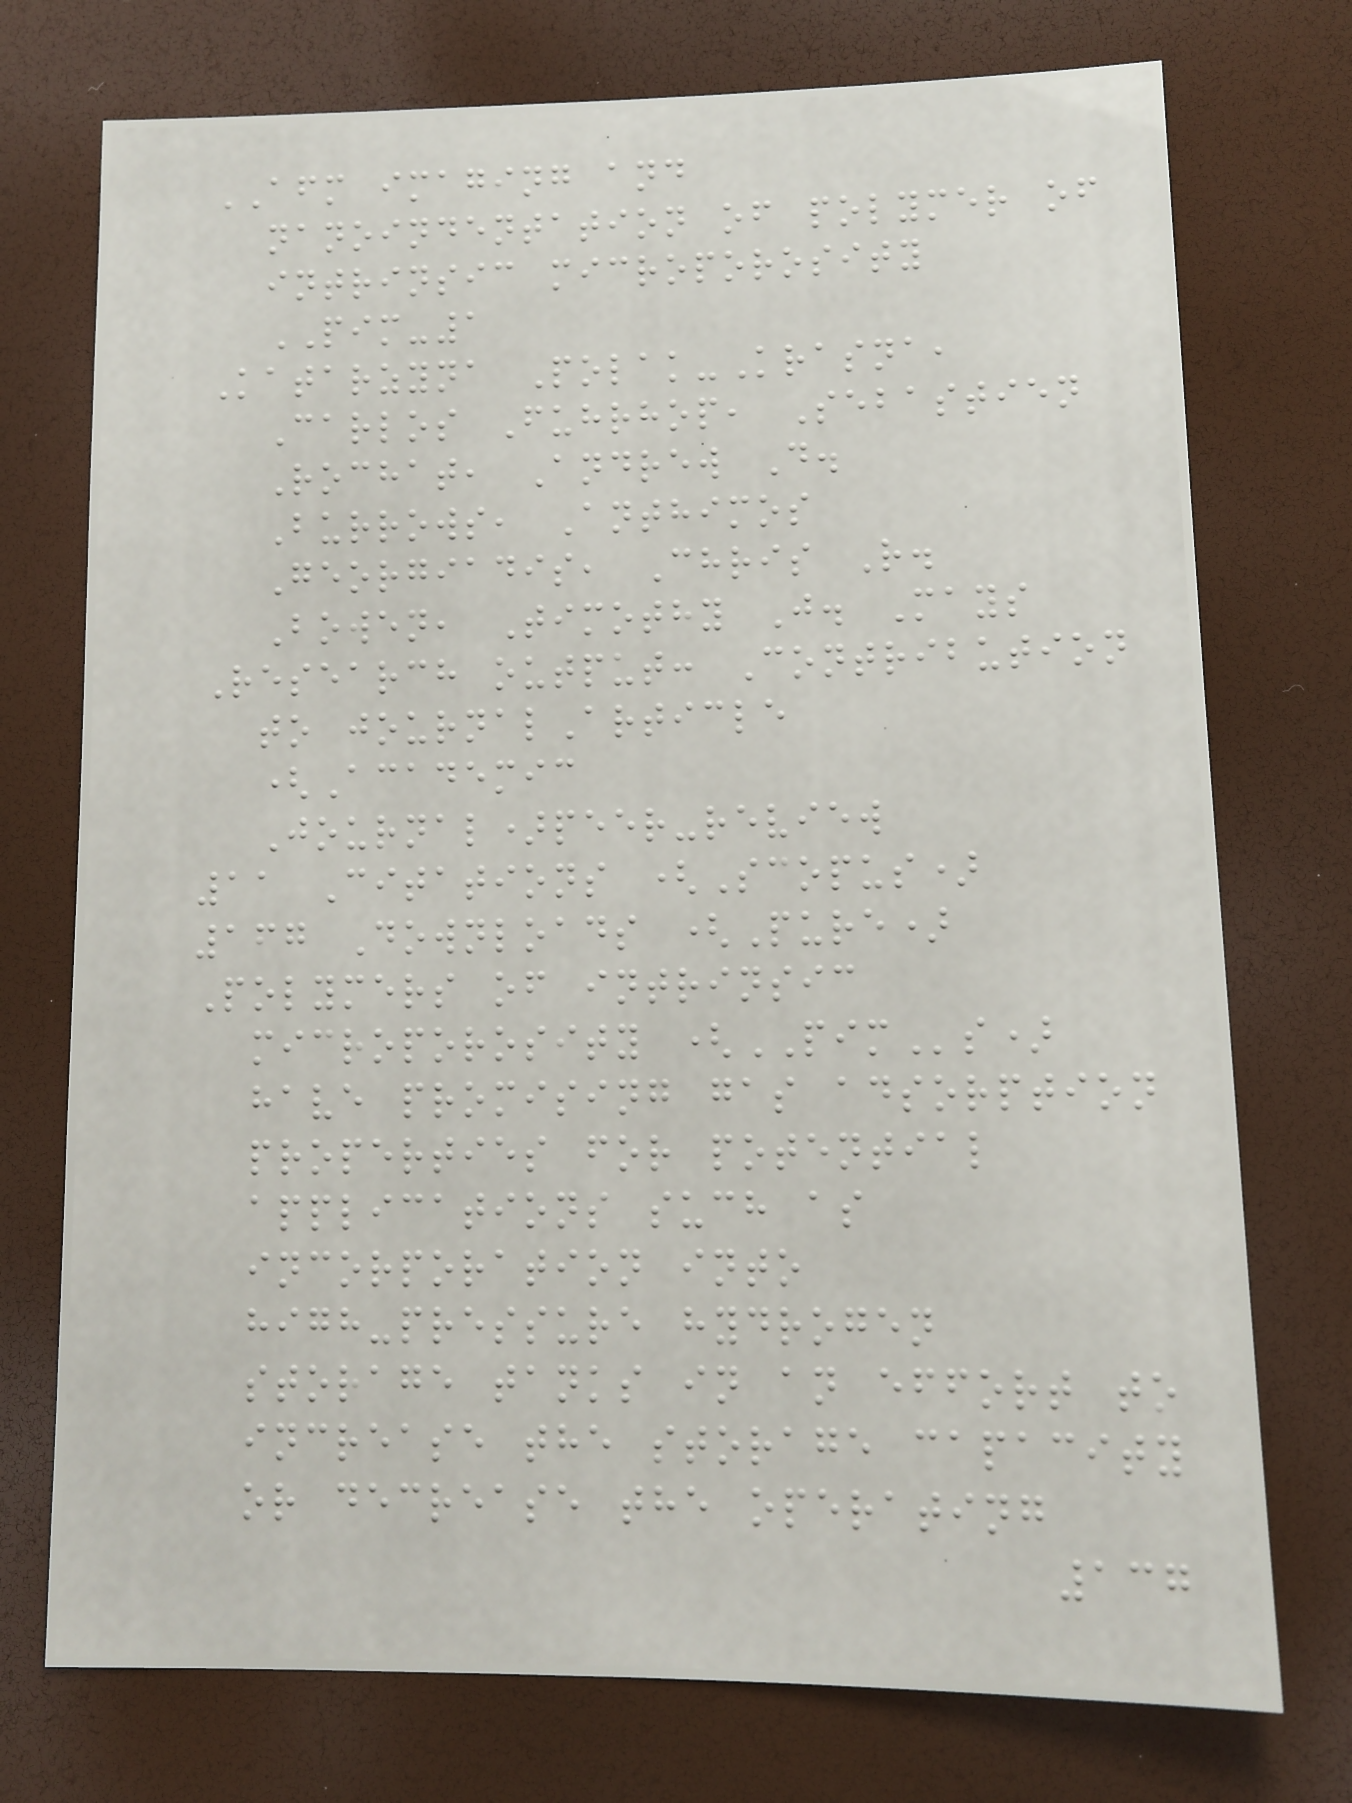AFM imaging and
nanoindentation of polymer of
intrinsic microporosity
PIM-1
Katarzyna Polak-Krasna,
Carlos Fuhrhop, Sebastien
Rochat, Andrew D.
Burrows, Anthimos
Georgiadis, Chris R.
Bowen, Timothy J. Mays
Research output: Contribution
to journalArticle
(Academic
Journal)peer-review
11 Citations (Scopus)
167 Downloads (Pure)
Polymers of intrinsic
microporosity (PIMs)
have promising gas adsorption
properties for potential
applications such as
incorporation into
high-pressure hydrogen
storage tanks in an effort to
increase the storage capacity
or decrease the operating
137
